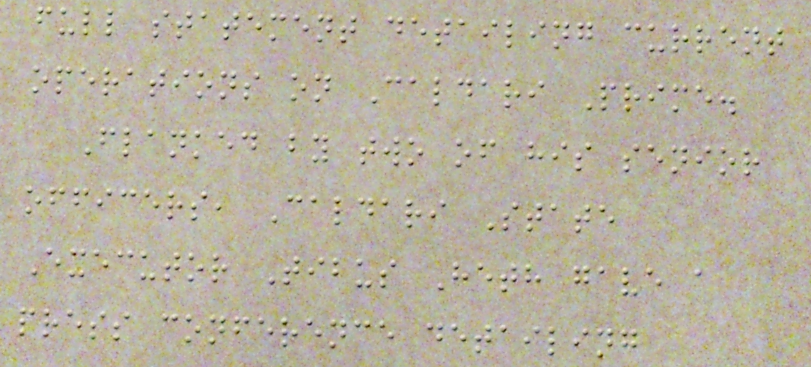full statement detailing current
operations on Caldari Prime.
Flanked by two of his senior
officers, Caldari State
Executor Tibus Heth gave a
press conference detailing
